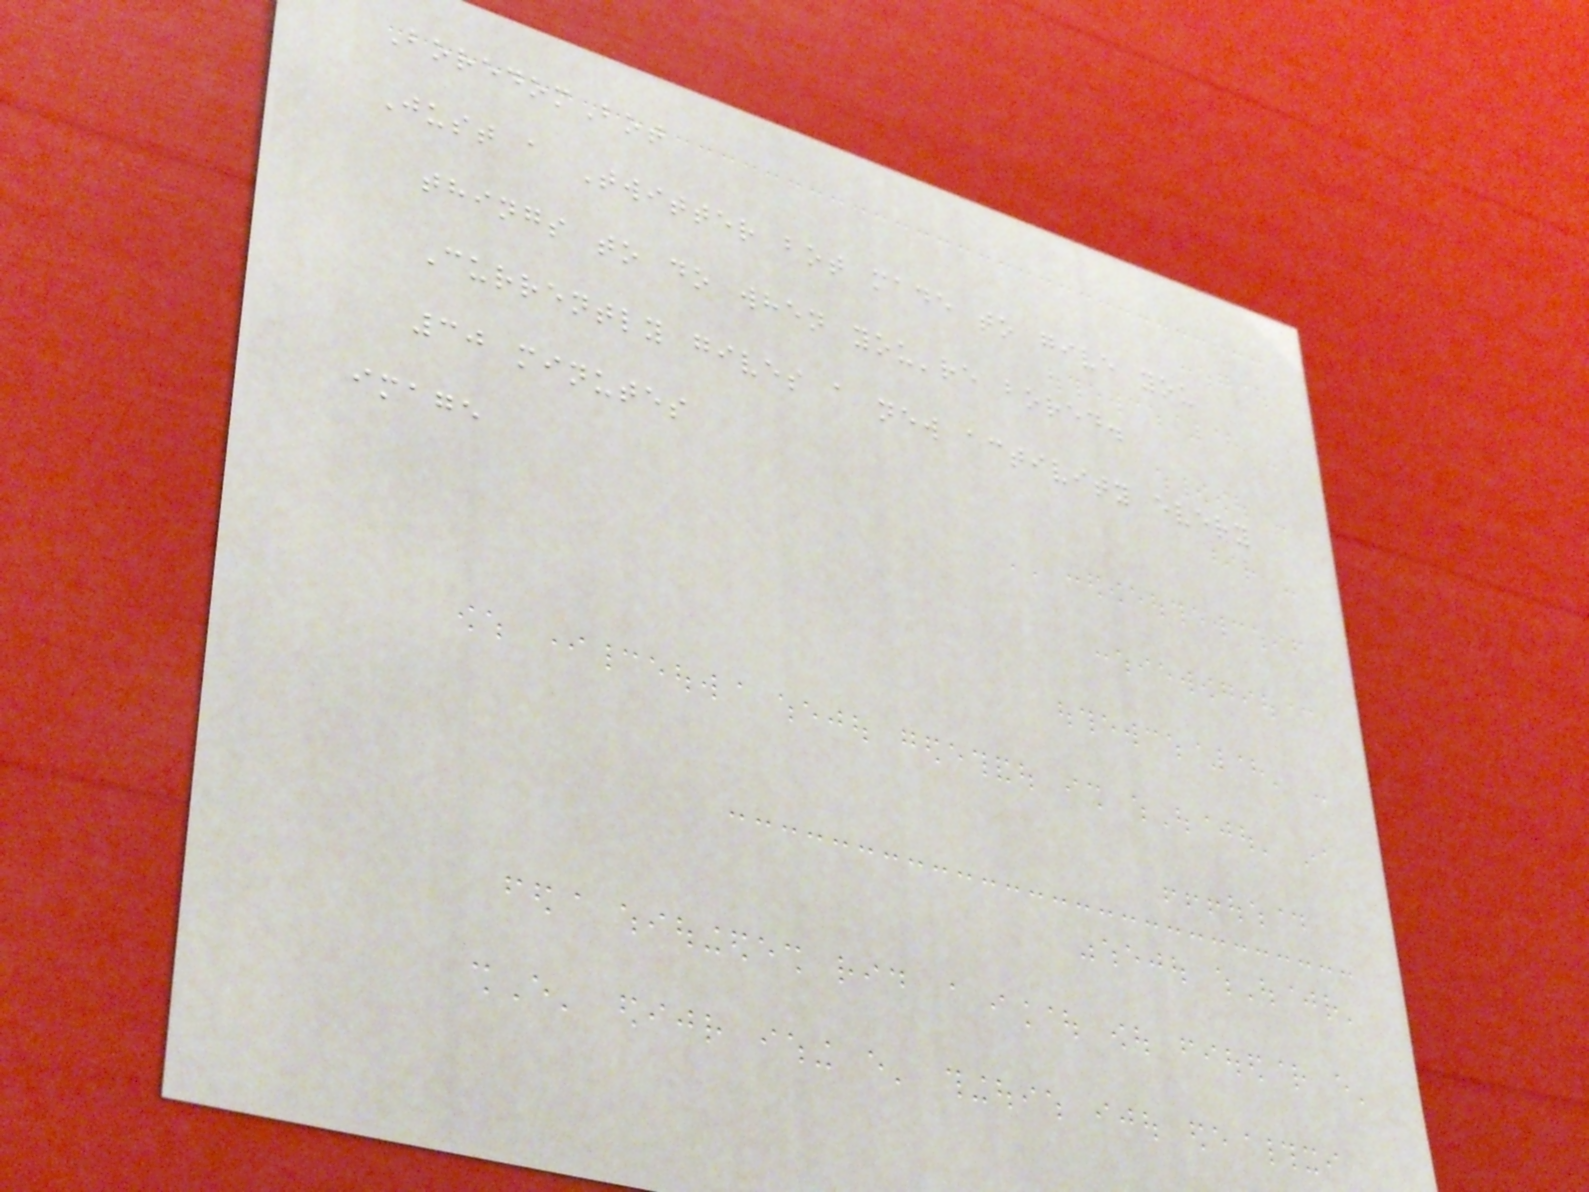BoredomBot
Just a Twitter bot made to give you
things to do when you're bored.
Currently gives a new activity every
30 minutes
image
